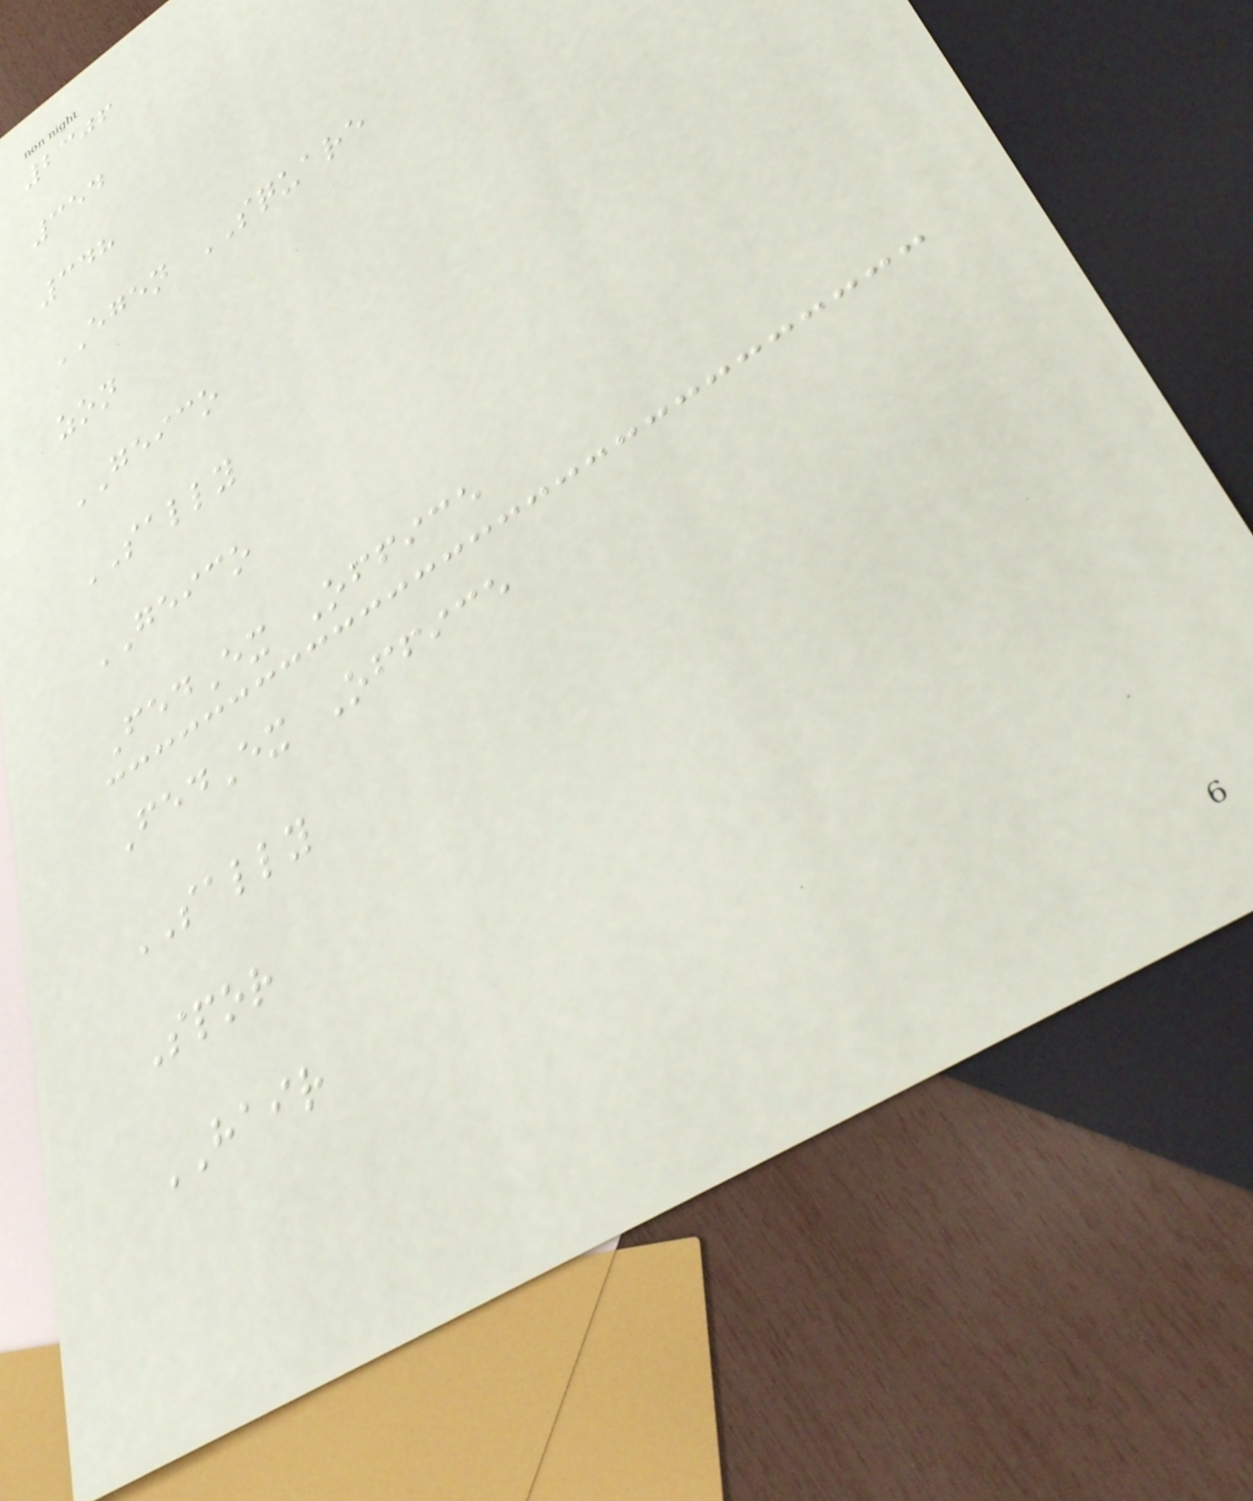2306
354
348
EGEN SQUARE
zon
GEICO
SALLY
GEICO
FedEx Office
FedEx Office
SALLY
Spor
HAIR
